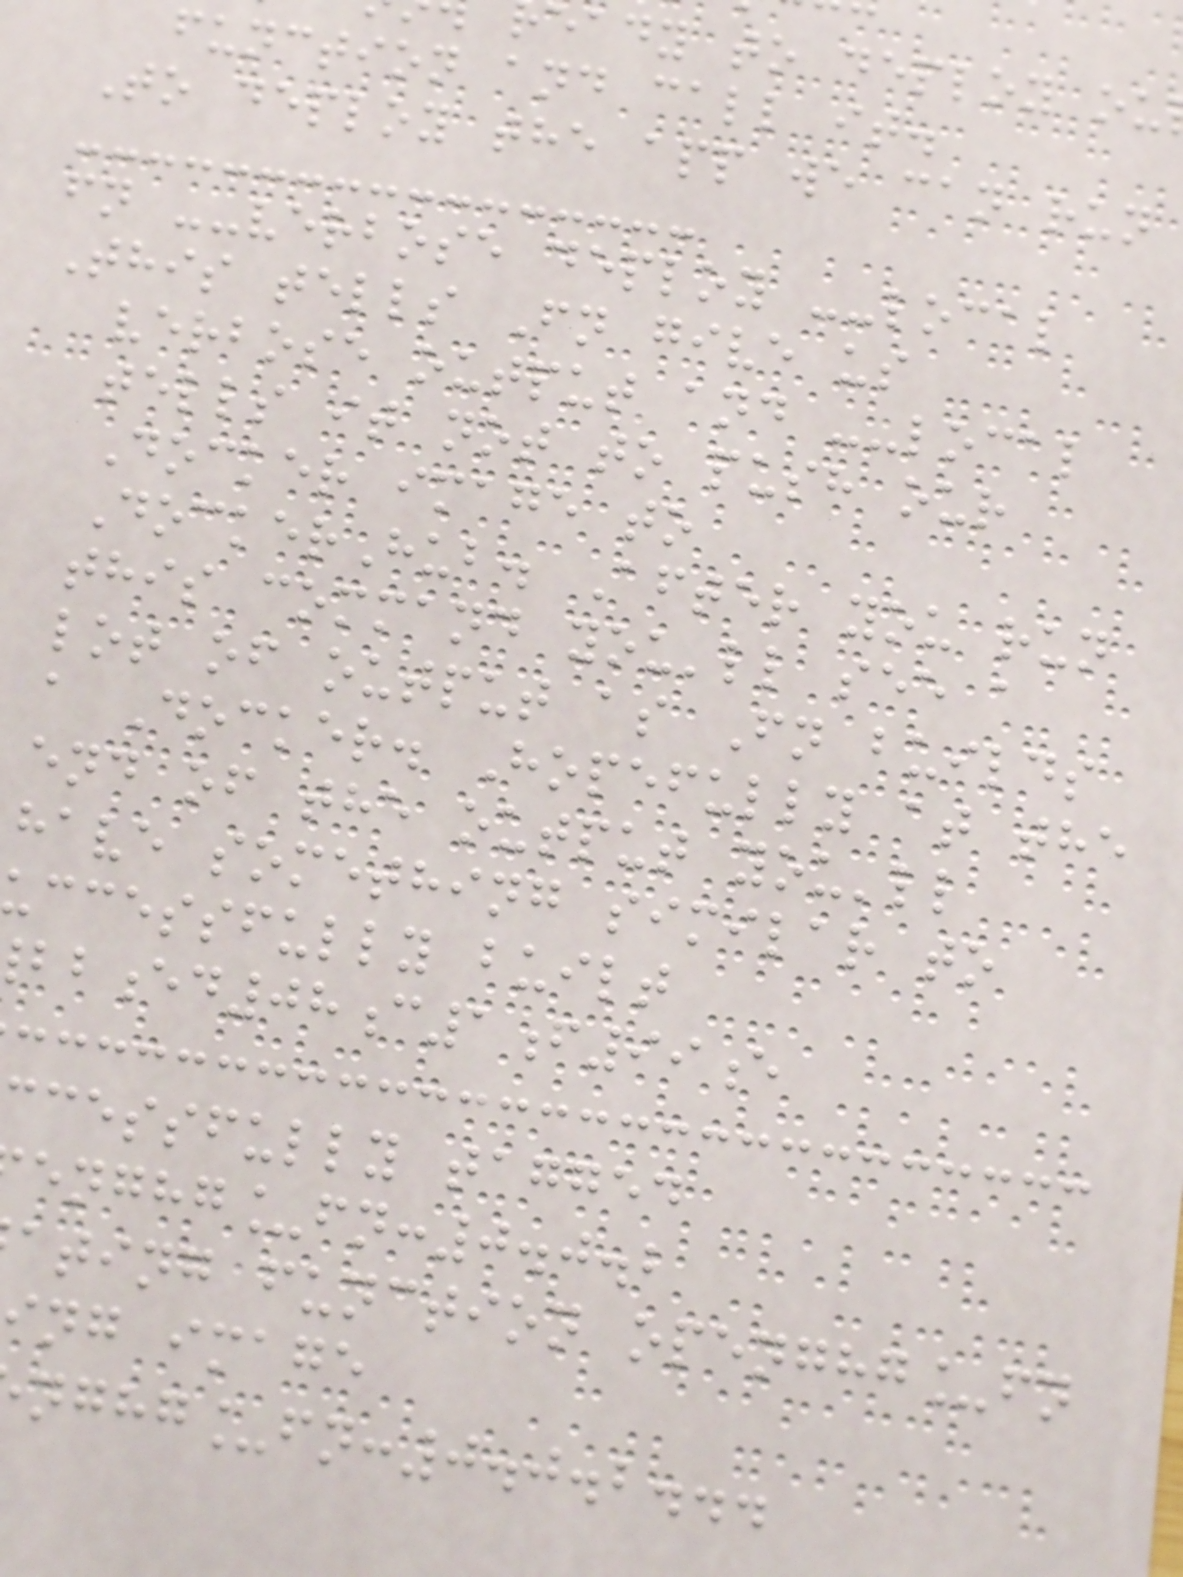eady to deploy ou
function and call it.
To deploy the app we can run
fn --verbose deploy --local
This tells Fn give us
verbose output and --local
tells it not to push our
Docker image to
DockerHub. After you run
this command you'll see a
lot of output as Fn builds
a Docker. Hopefully at the
end of the output you'll
have something similar to
ccessfully built
ed08c1f99e
ccessfully tagged
enghg_fn:0.0.2
ating function openghg_fn
ing image
nghg_fn:0.0.2...
